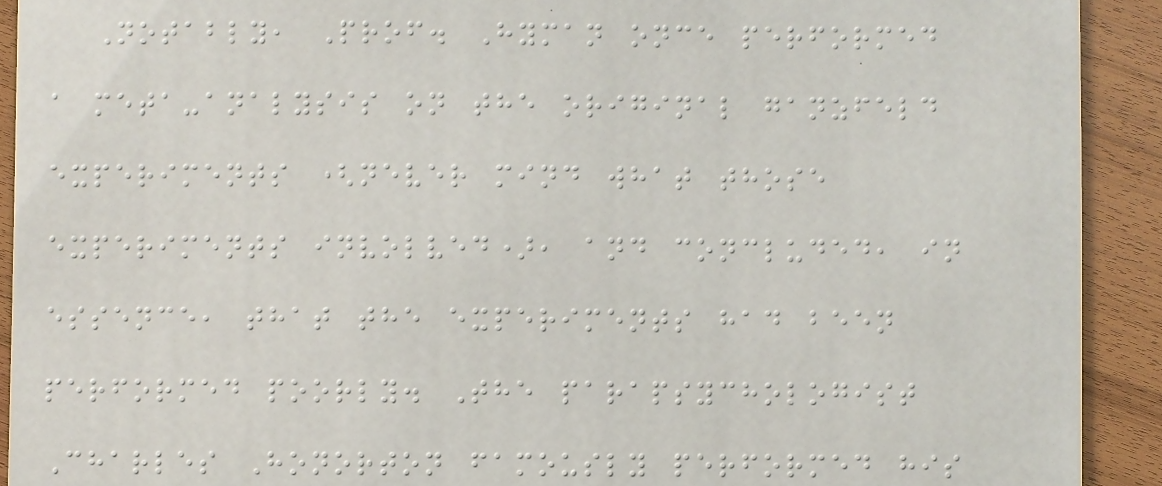Notably, Prof. Hyman once performed
a meta-analysis on the original ganzfeld
experiments (never mind what those
experiments involved), and concluded, in
essence, that the experiments had been
performed poorly. The parapsychologist
Charles Honorton famously performed his
